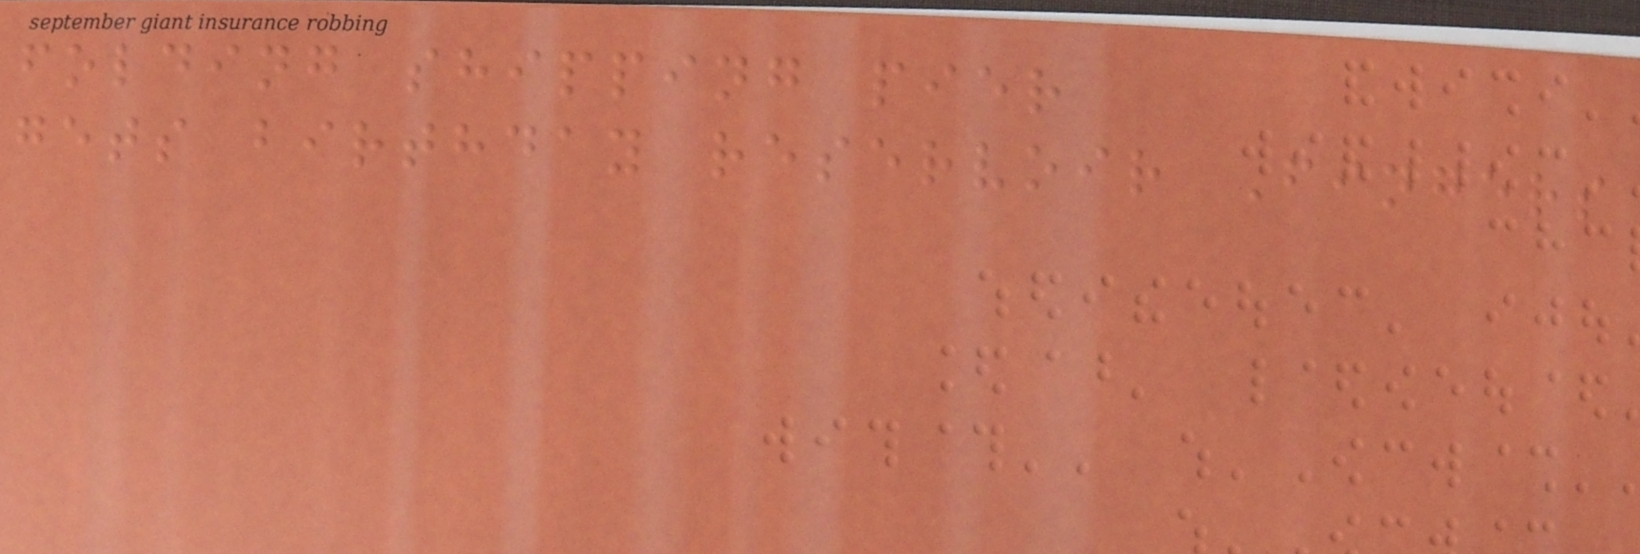folding shipping pier
gets birthday reservoir Fingers
